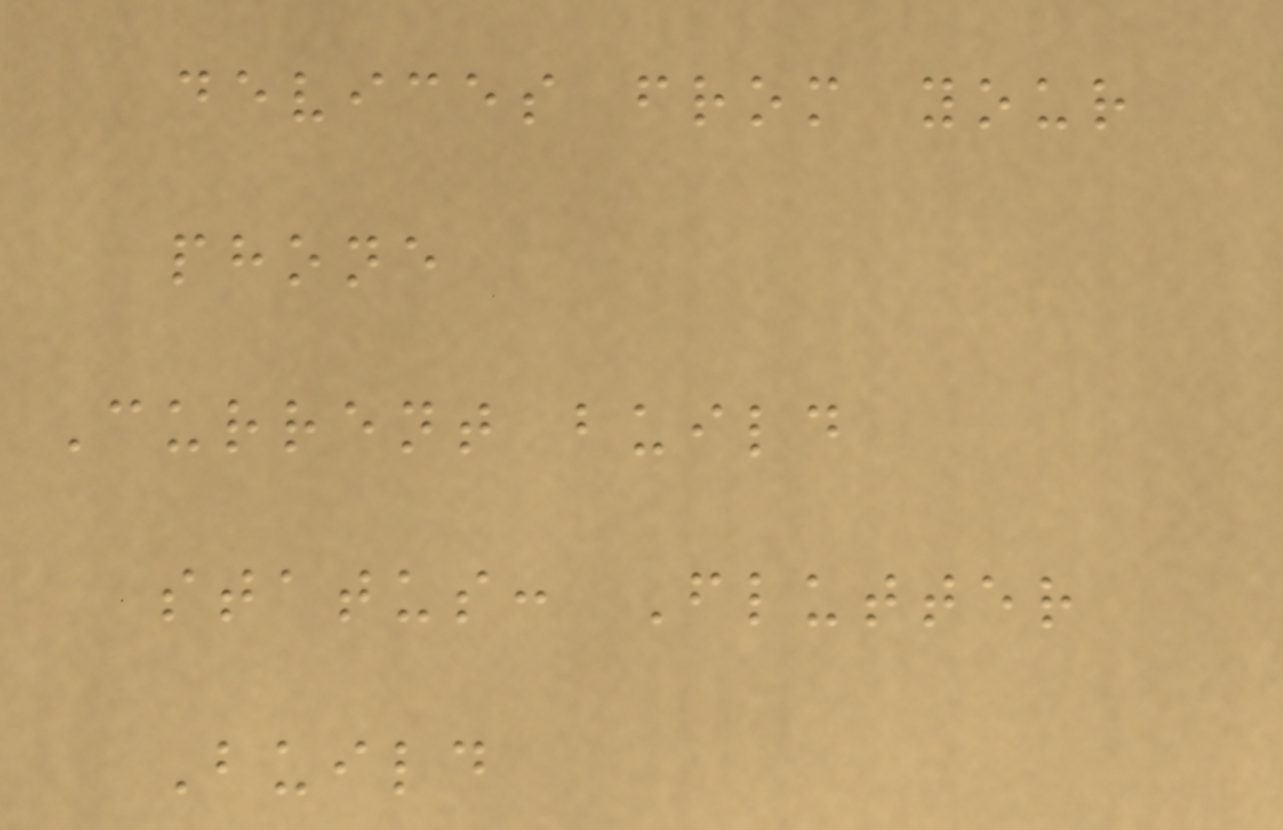devices from your
phone
Current build
status: Flutter
Build
